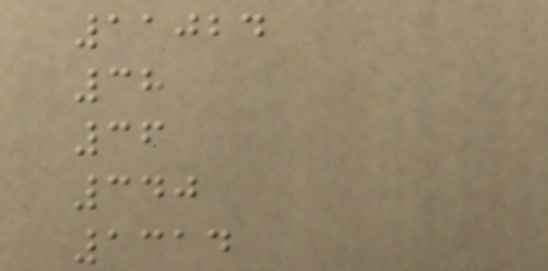11024
38
36
340
1314
